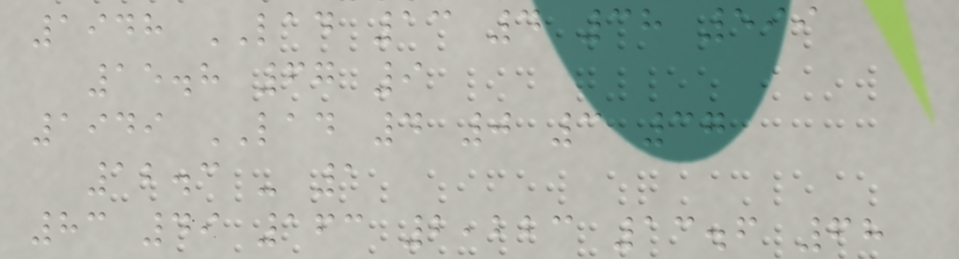1948 LAD 13 4 38 599
15.8 67 9
1949 LAD 4 0 3 37
12.3 - 1
83 49 163 2,223 13.6 68
